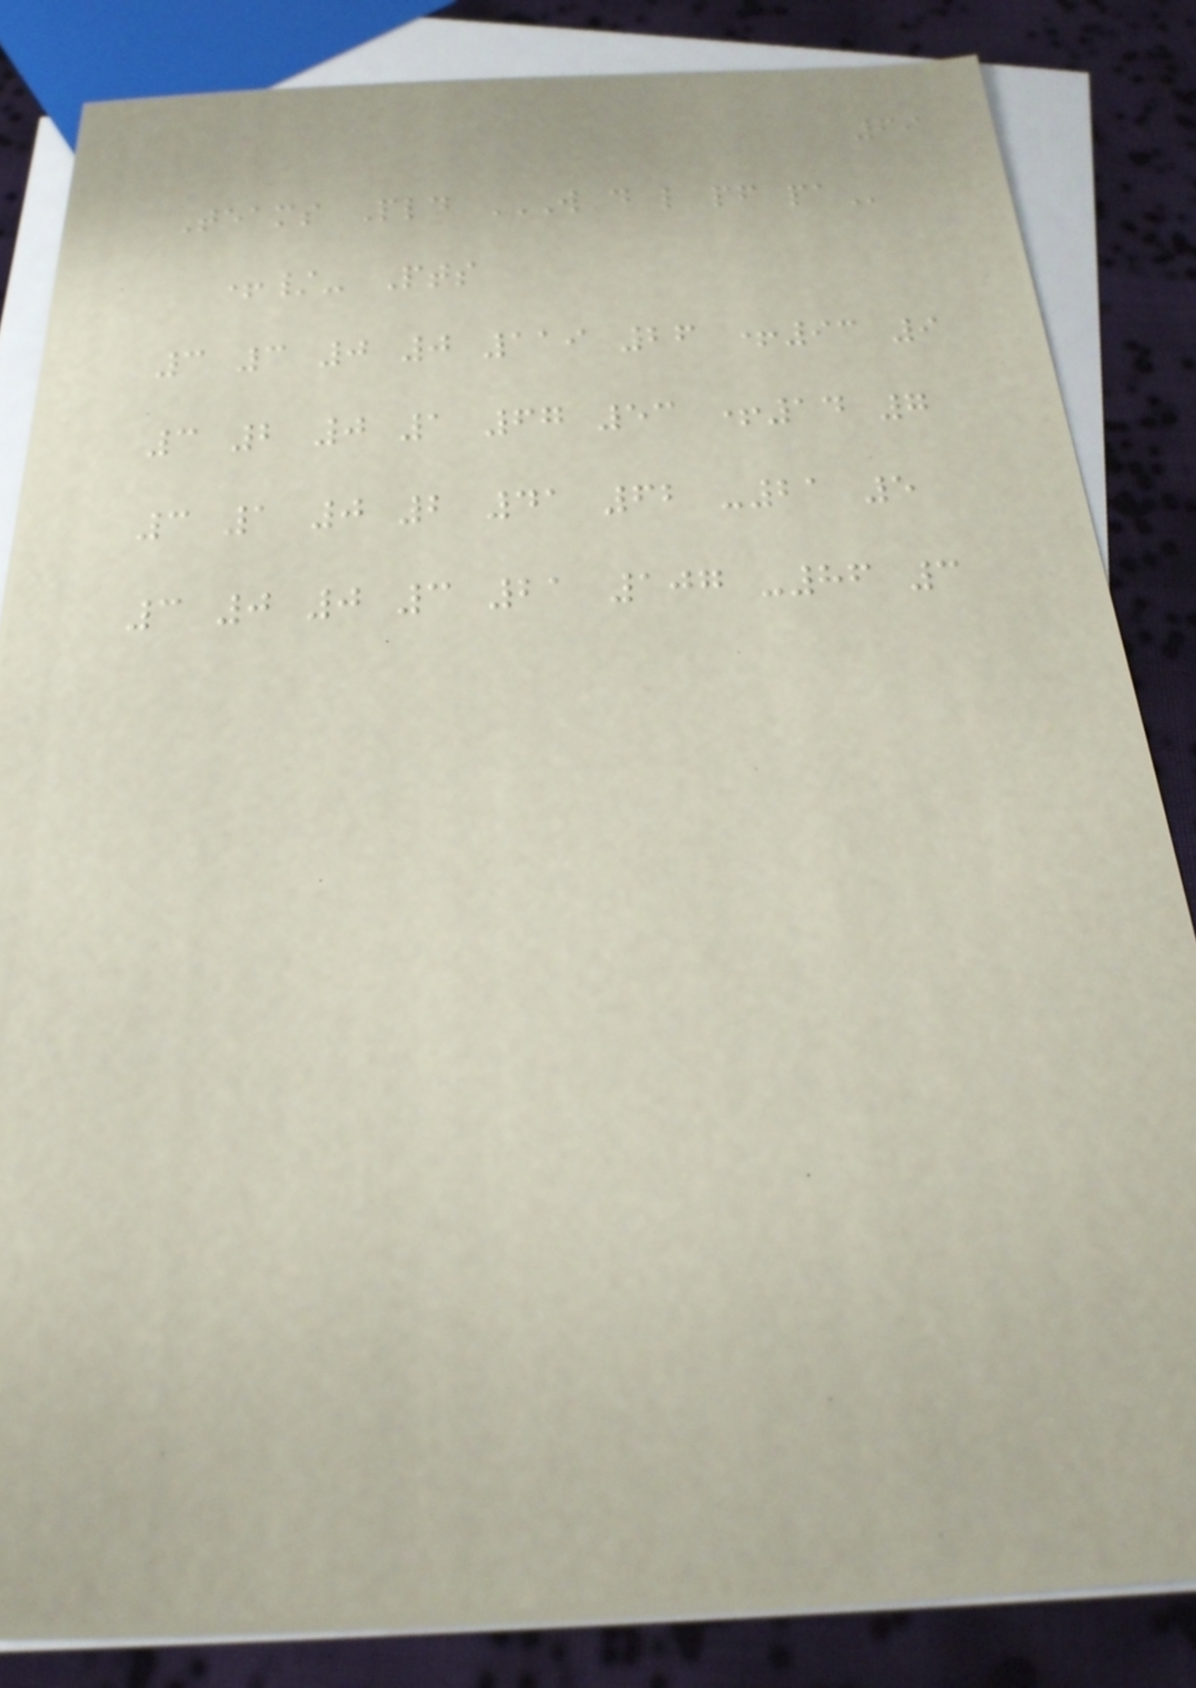69
Teams Pld W D L PF PA
+/- Pts
3 3 0 0 119 26 +93 9
3 2 0 1 67 53 +14 7
3 1 0 2 41 62 -21 5
3 0 0 3 21 107 -86 3
